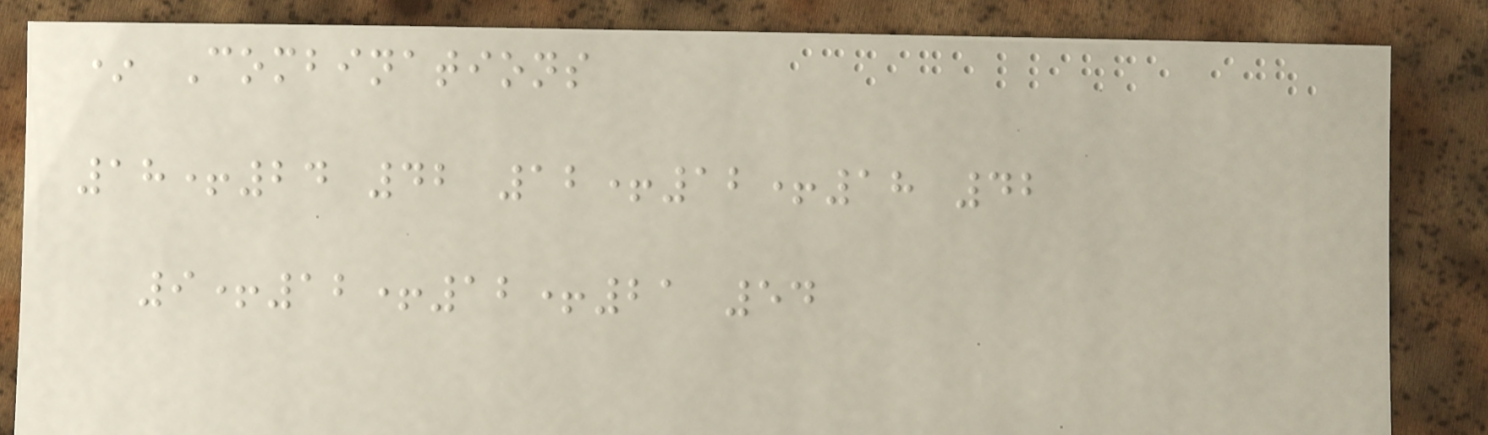* Combinations
18+24 42 12+12+18 42
9+12+12+21 54
